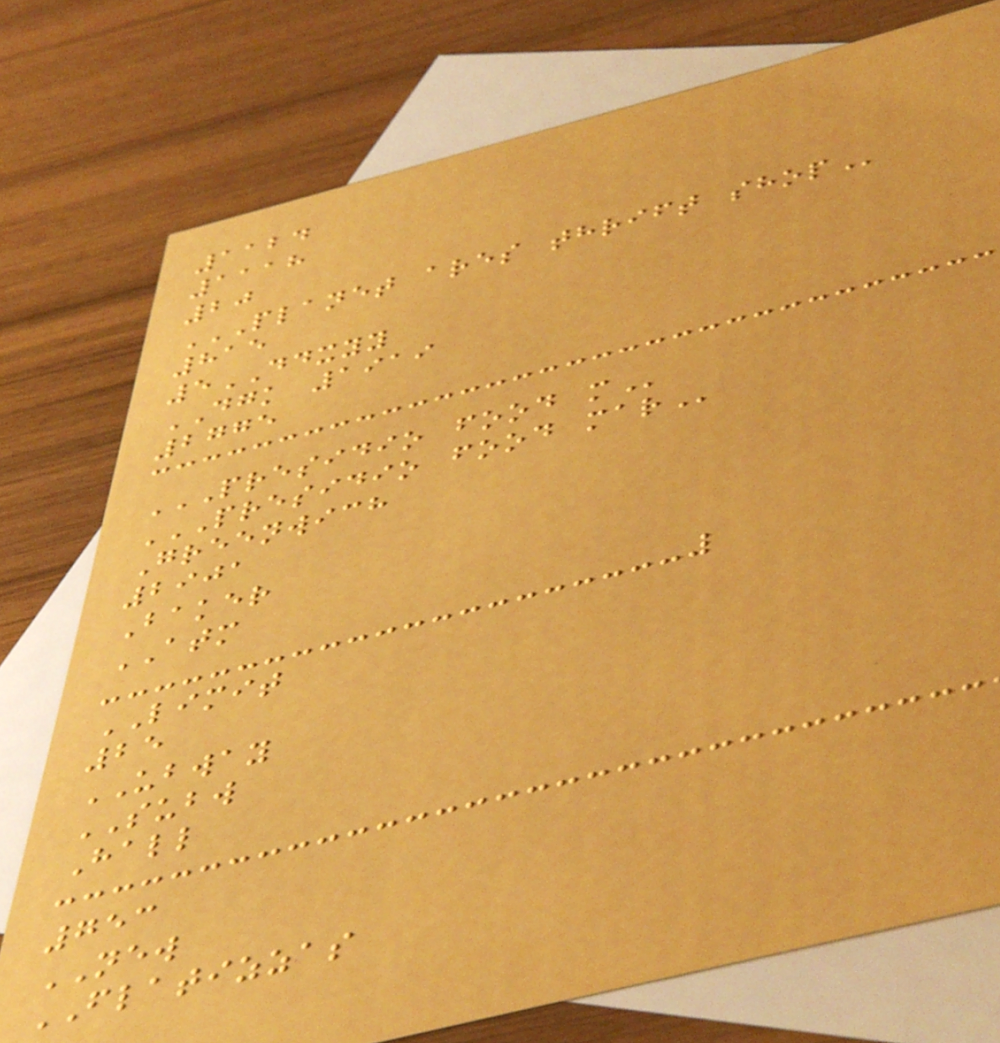1124
1118
20
PLANET ARES THRIFT SHOP
815
5DDXYY
DGK 1919
2775
PRESIDIO FOOD M
PRESIDIO FOOD MAR
Greenwich
2901
Baker
ATM
LIMIT
25
UBWAY
SUBW
Hall
753
NEW
FLATIZZAS
